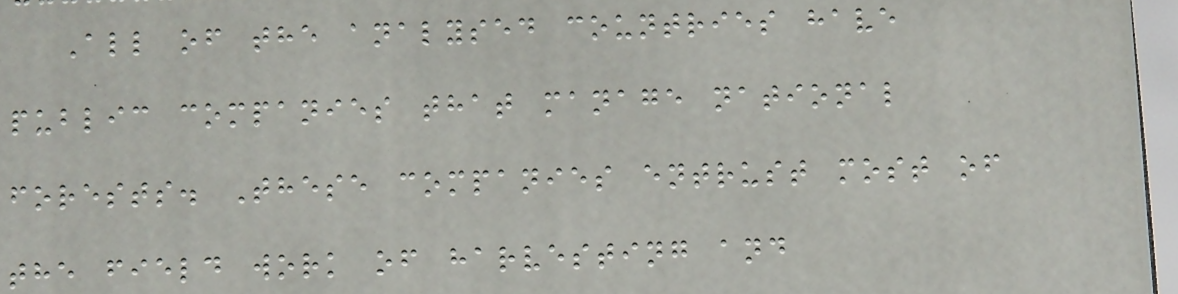All of the analysed countries have
public companies that manage national
forests. These companies entrust most of
the field work of harvesting and
